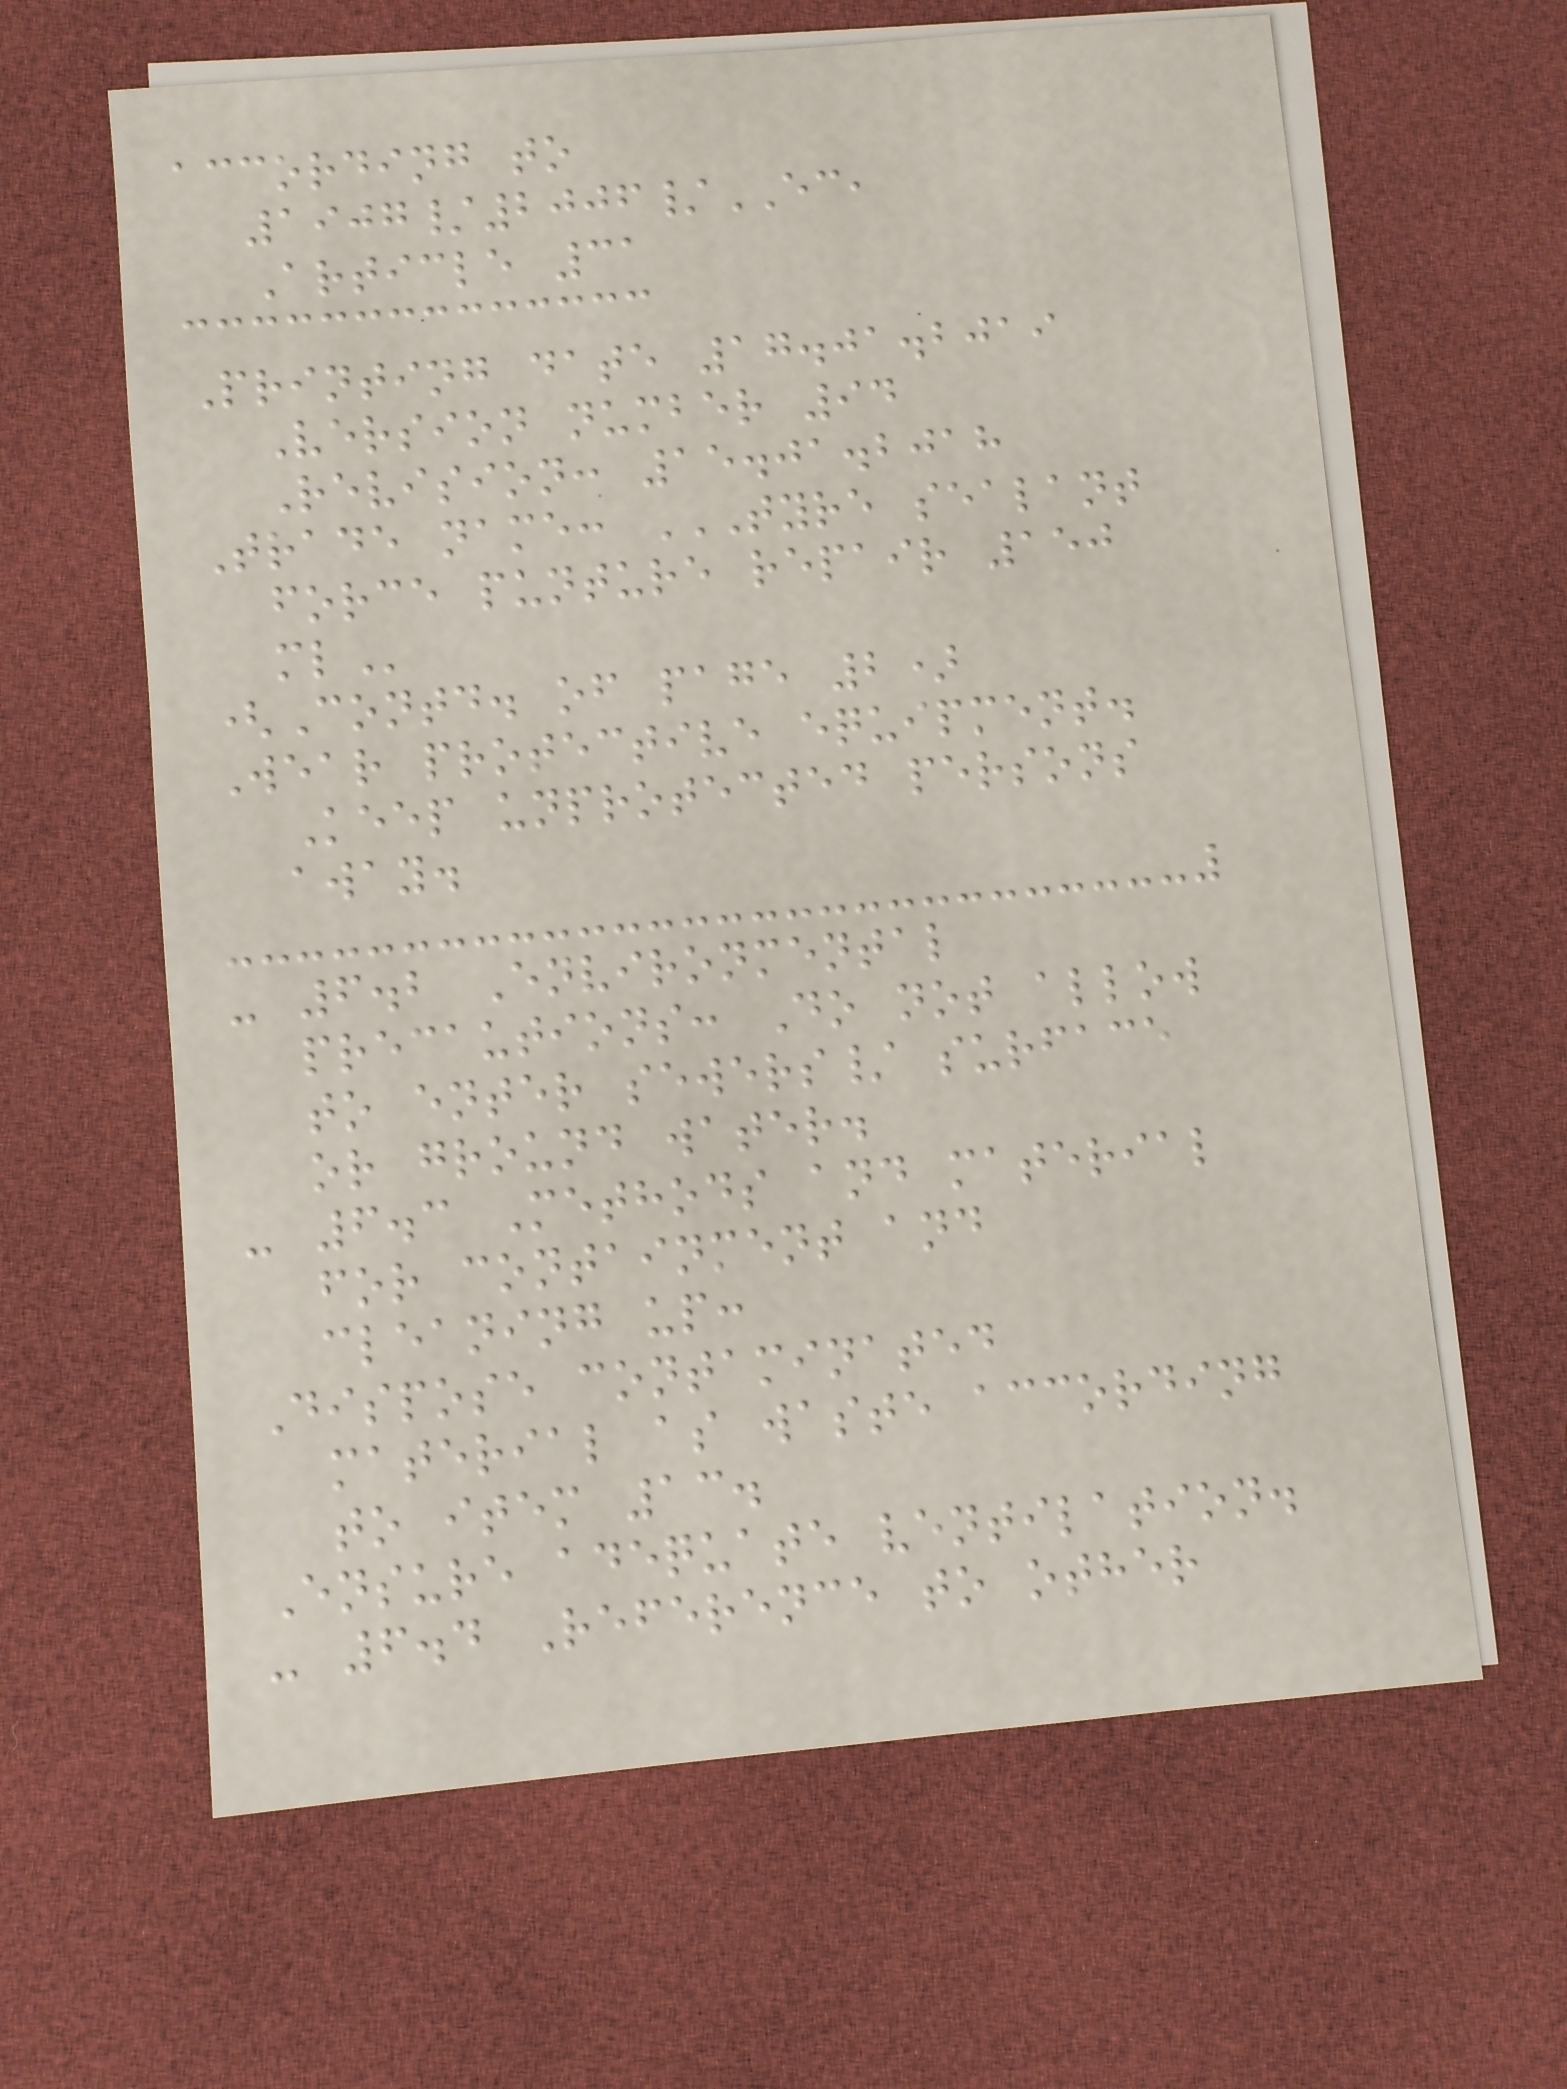according to
1907/2006/EC,
Article 31
Printing date 17.01.2019
Version number 94
Revision: 15.01.2018
Trade name: TYRE SEALANT
FORCE PUNTURE REPAIR 150
ML
(Contd. of page 2)
Wear protective equipment.
Keep unprotected persons
away.
- 6.2 Environmental
precautions: Do not allow
to enter sewers/ surface
or ground water.
- 6.3 Methods and material
for containment and
cleaning up:
Dispose contaminated
material as waste according
to item 13.
Ensure adequate ventilation.
- 6.4 Reference to other
